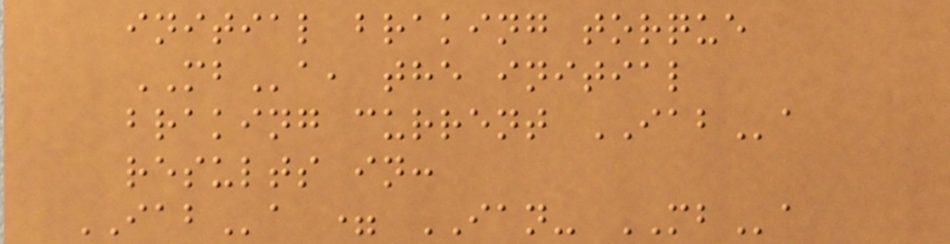initial braking torque
MBa, the initial
braking current IABa
results in:
IABa = IAN- MBa
